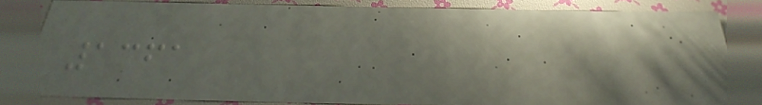1361
